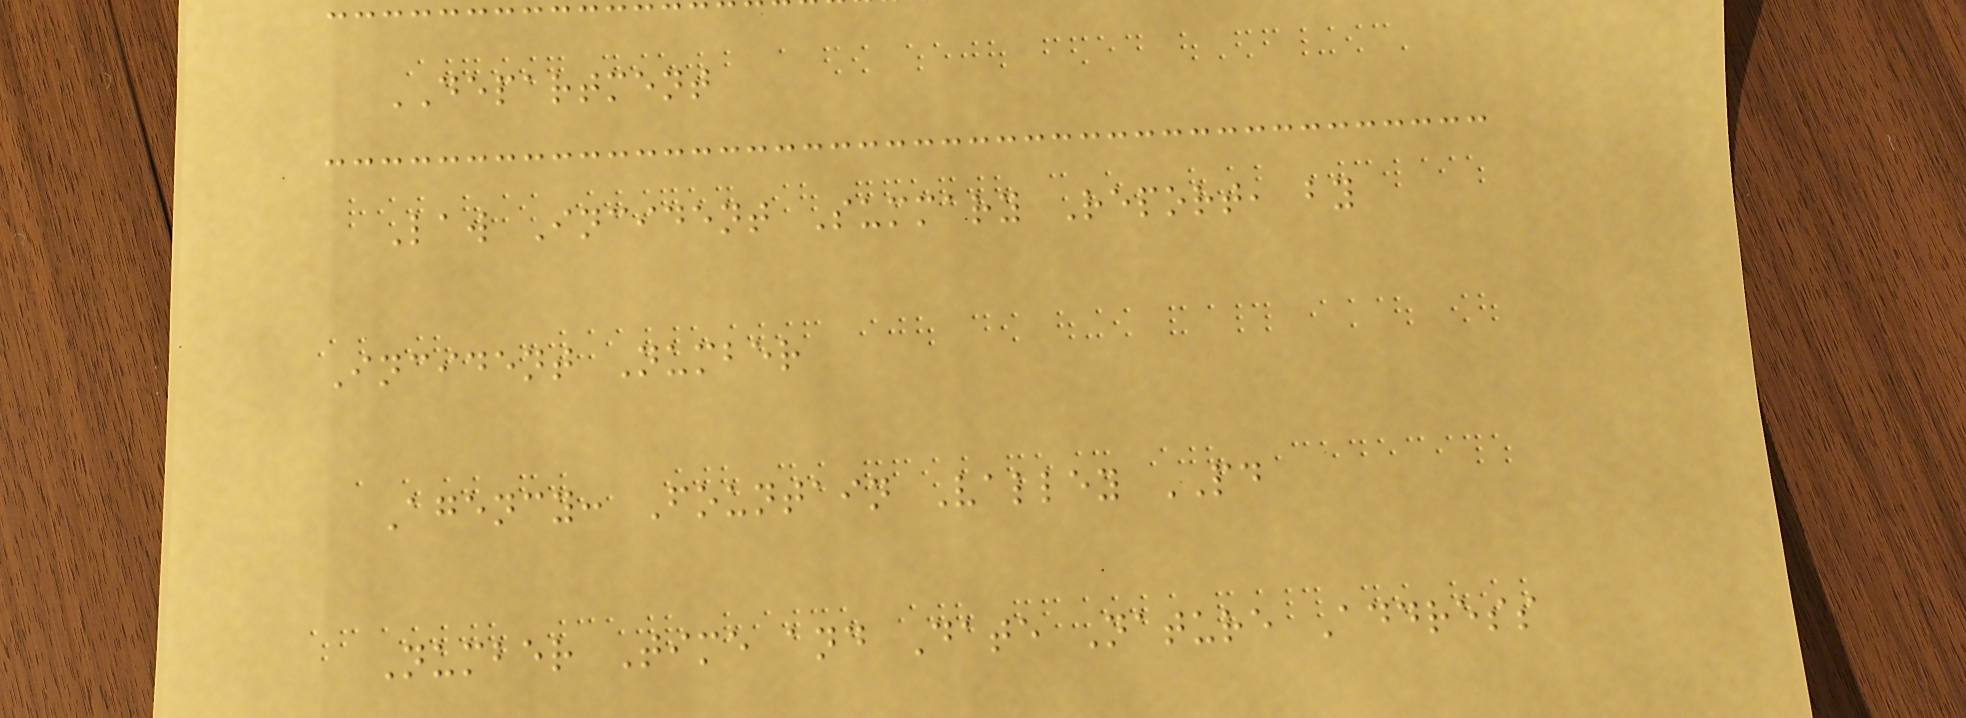DEPARTMENT
Law Incident Summary Report, by
Incident Number
Agency: Fountain Valley PD
Number Time and Date Nature Address
